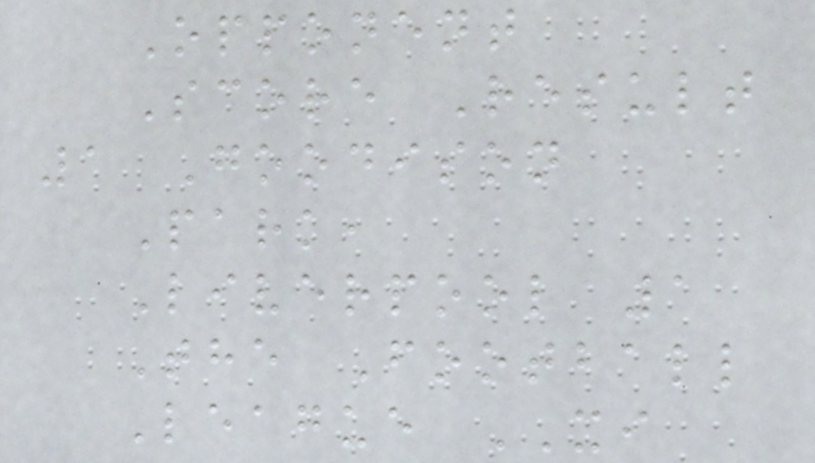Opponent
Score Result
1 Goodison
Park,
Liverpool 1
The Football
League XI
